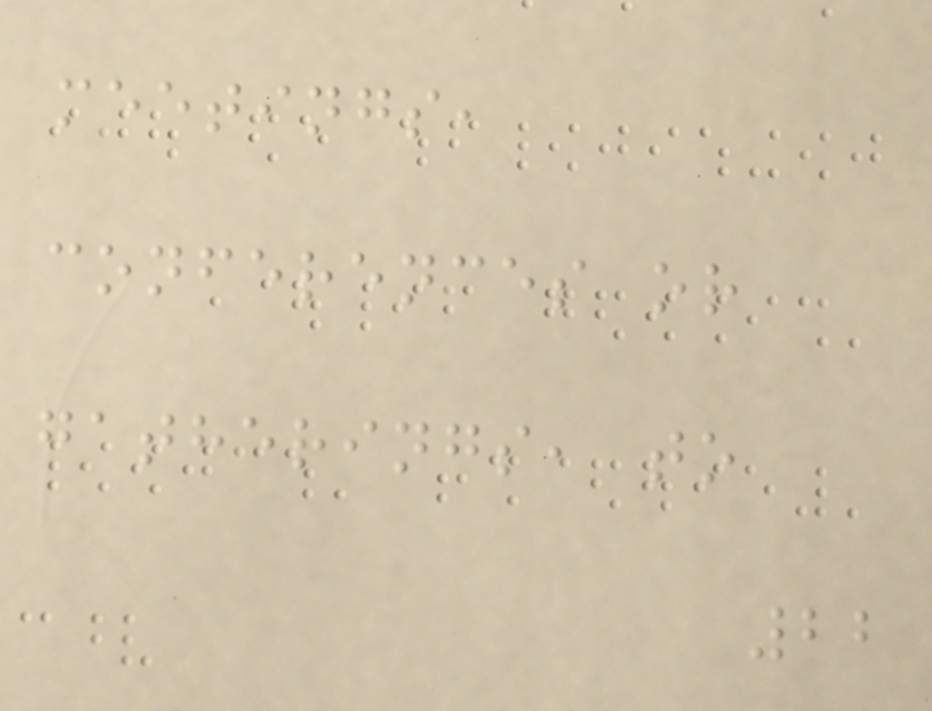meetings,
conferences or
gatherings, to
22
